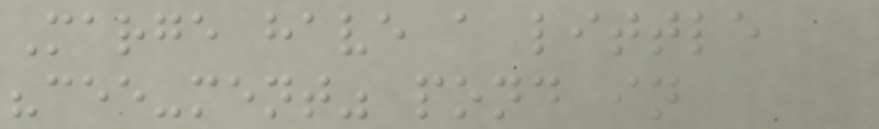Marge have a little
"cee-ment" pond in
